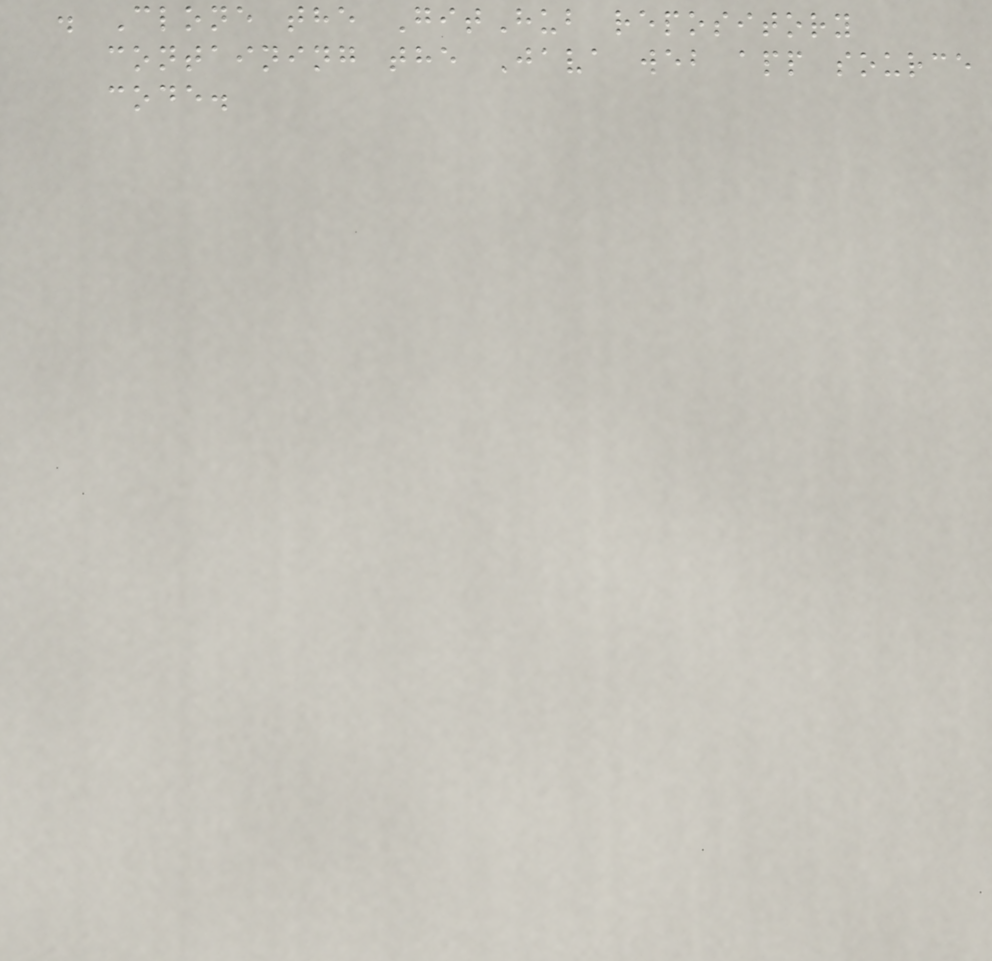. Clone the GitHub repository
containing the Java web app source
code.
